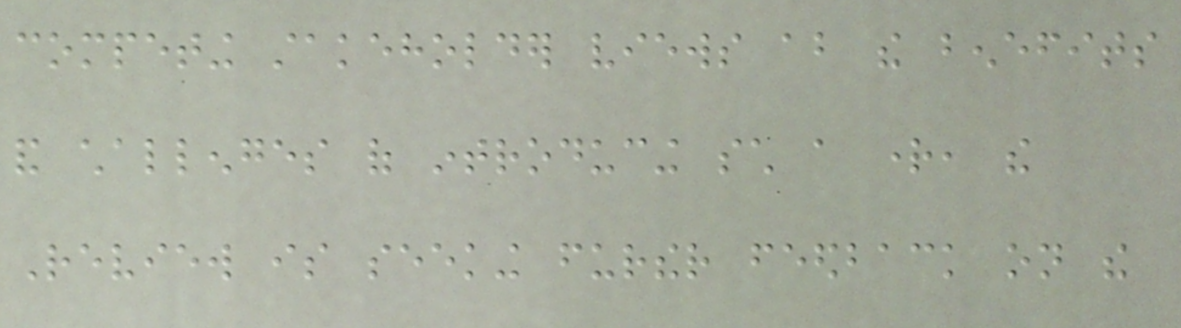competing stakeholder views about the benefits
and challenges of introducing such a right, the
Review is seeking further feedback on the
